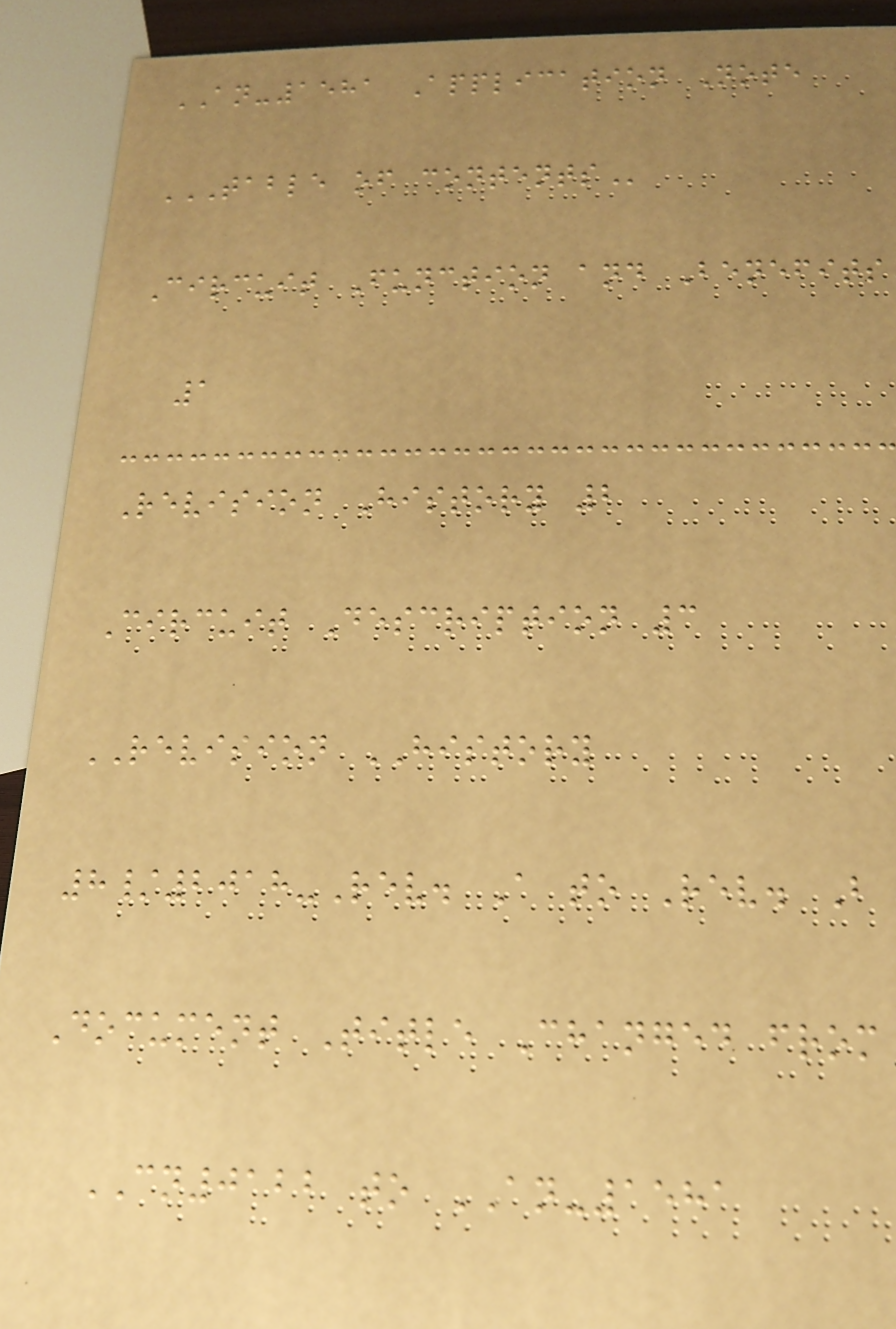AN-1581 Application Note
TABLE OF CONTENTS
Circuit Function and Benefits
1
Revision History 2
Circuit Description 3
REVISION HISTORY
8/2018-Rev. A to Rev. B
Document Title Changed from
CN0122 to AN-1581
